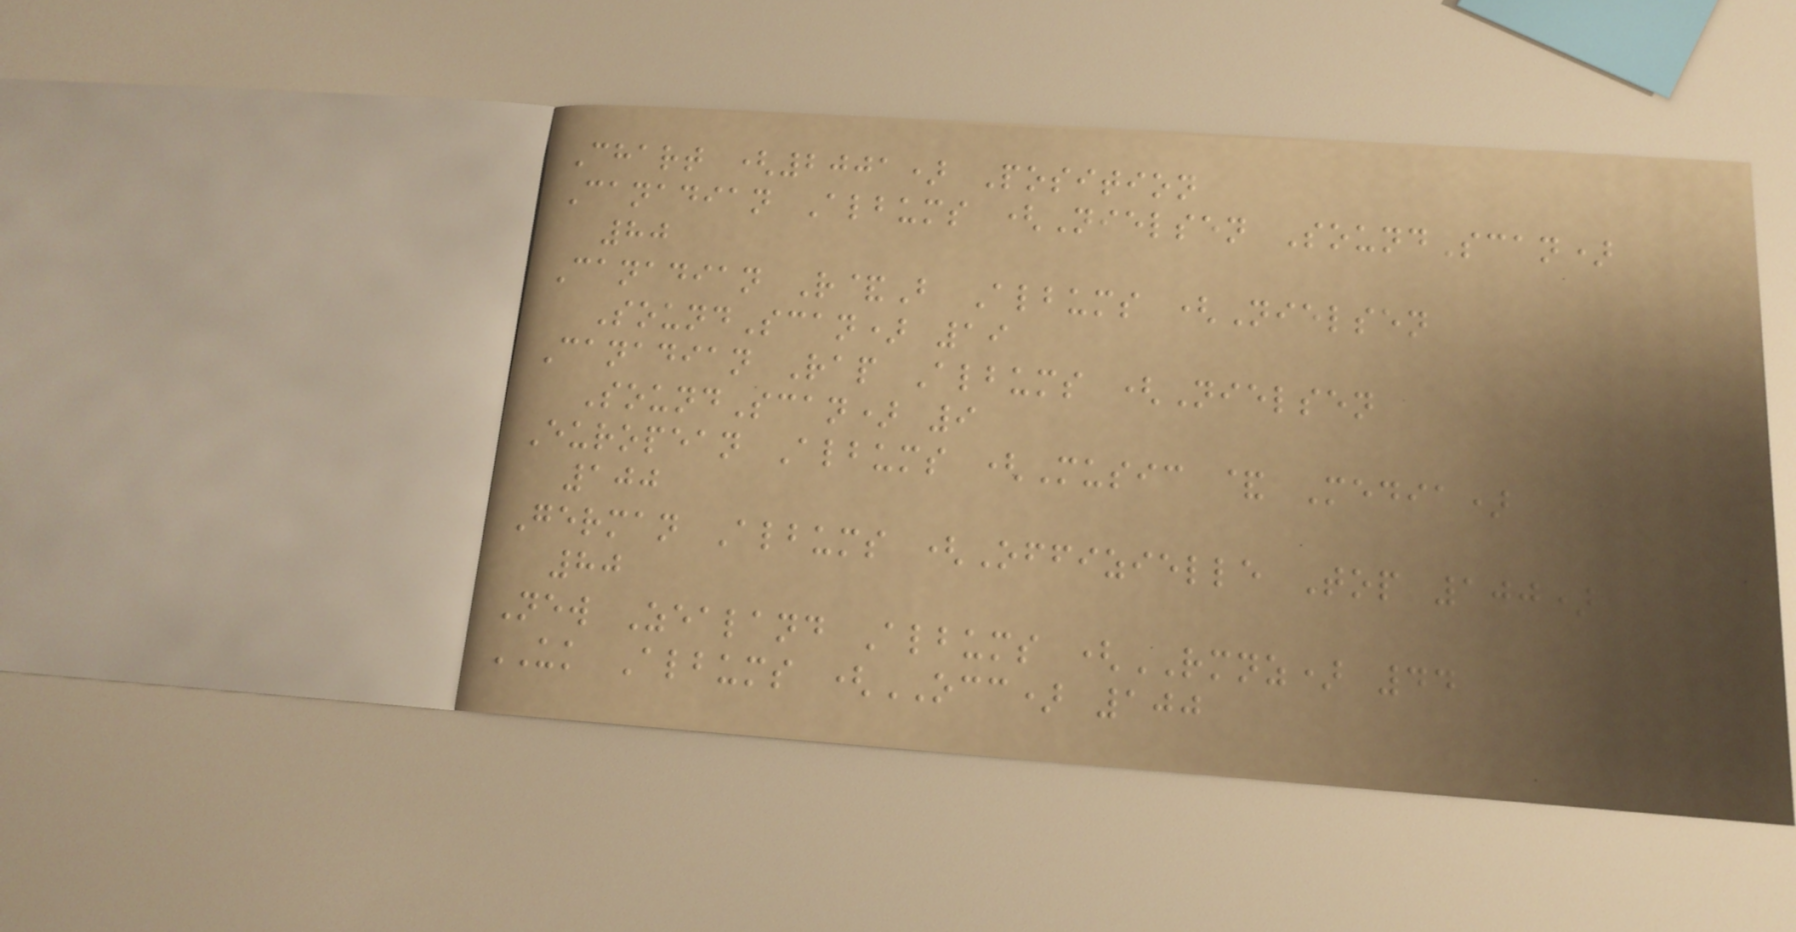Chart (2001) Position
Canadian Albums (Nielsen SoundScan)
80
Canadian R&B Albums (Nielsen
SoundScan) 19
Canadian Rap Albums (Nielsen
SoundScan) 9
European Albums (Music & Media)
100
German Albums (Offizielle Top 100)
80
New Zealand Albums (RMNZ) 44
UK Albums (OCC) 100
